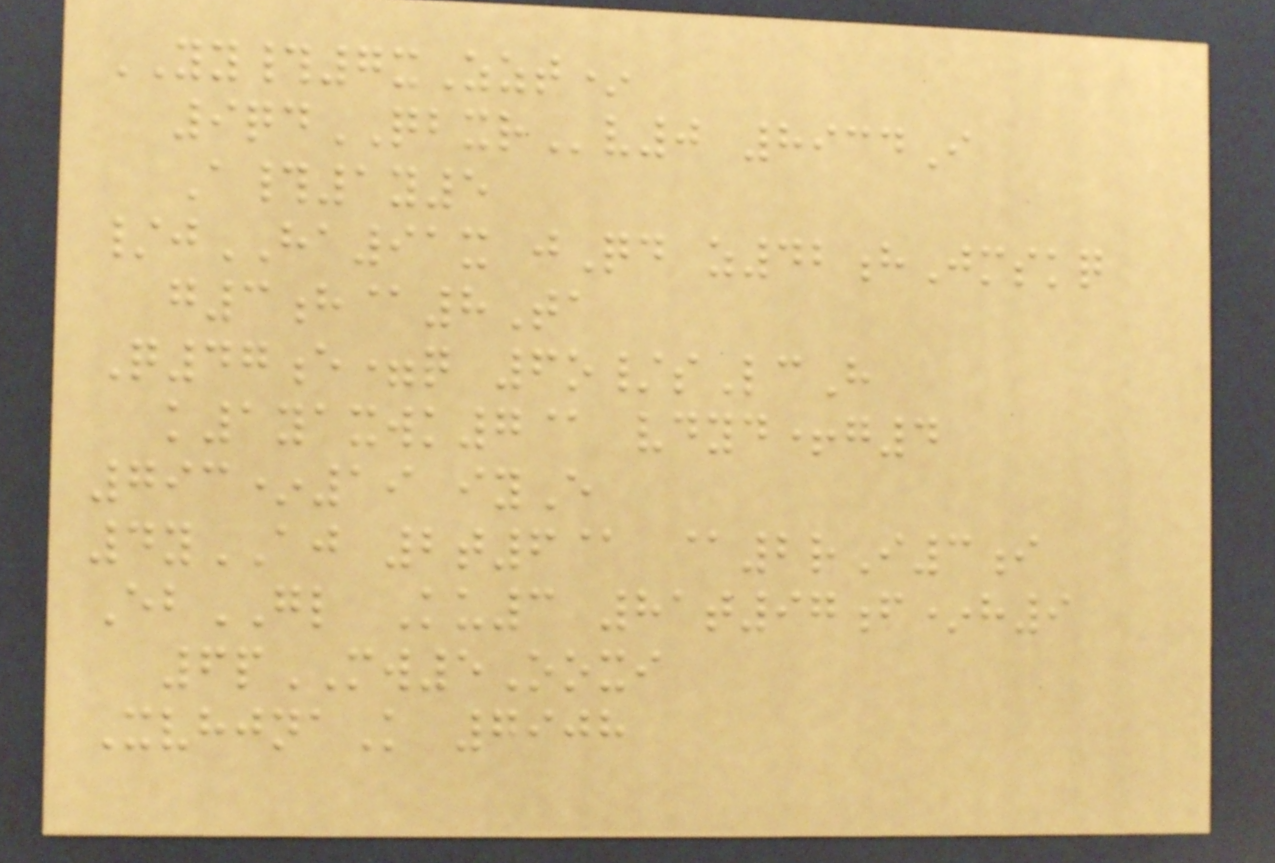YY#7xZzt*
9qdQBXRv0 8934I
A#1y5
/jHA91x jQd z42hJmskq
g3h@8Ta
Q47e=q 6o/sLcH
k1yaxwk7@ vdyd+g4
793*19 iyE
4yAJ 2t6@ @2rI3i
EbGL Ku3 81t97f*h9
6pMW5Ooxi
XvhjnaK 7908
